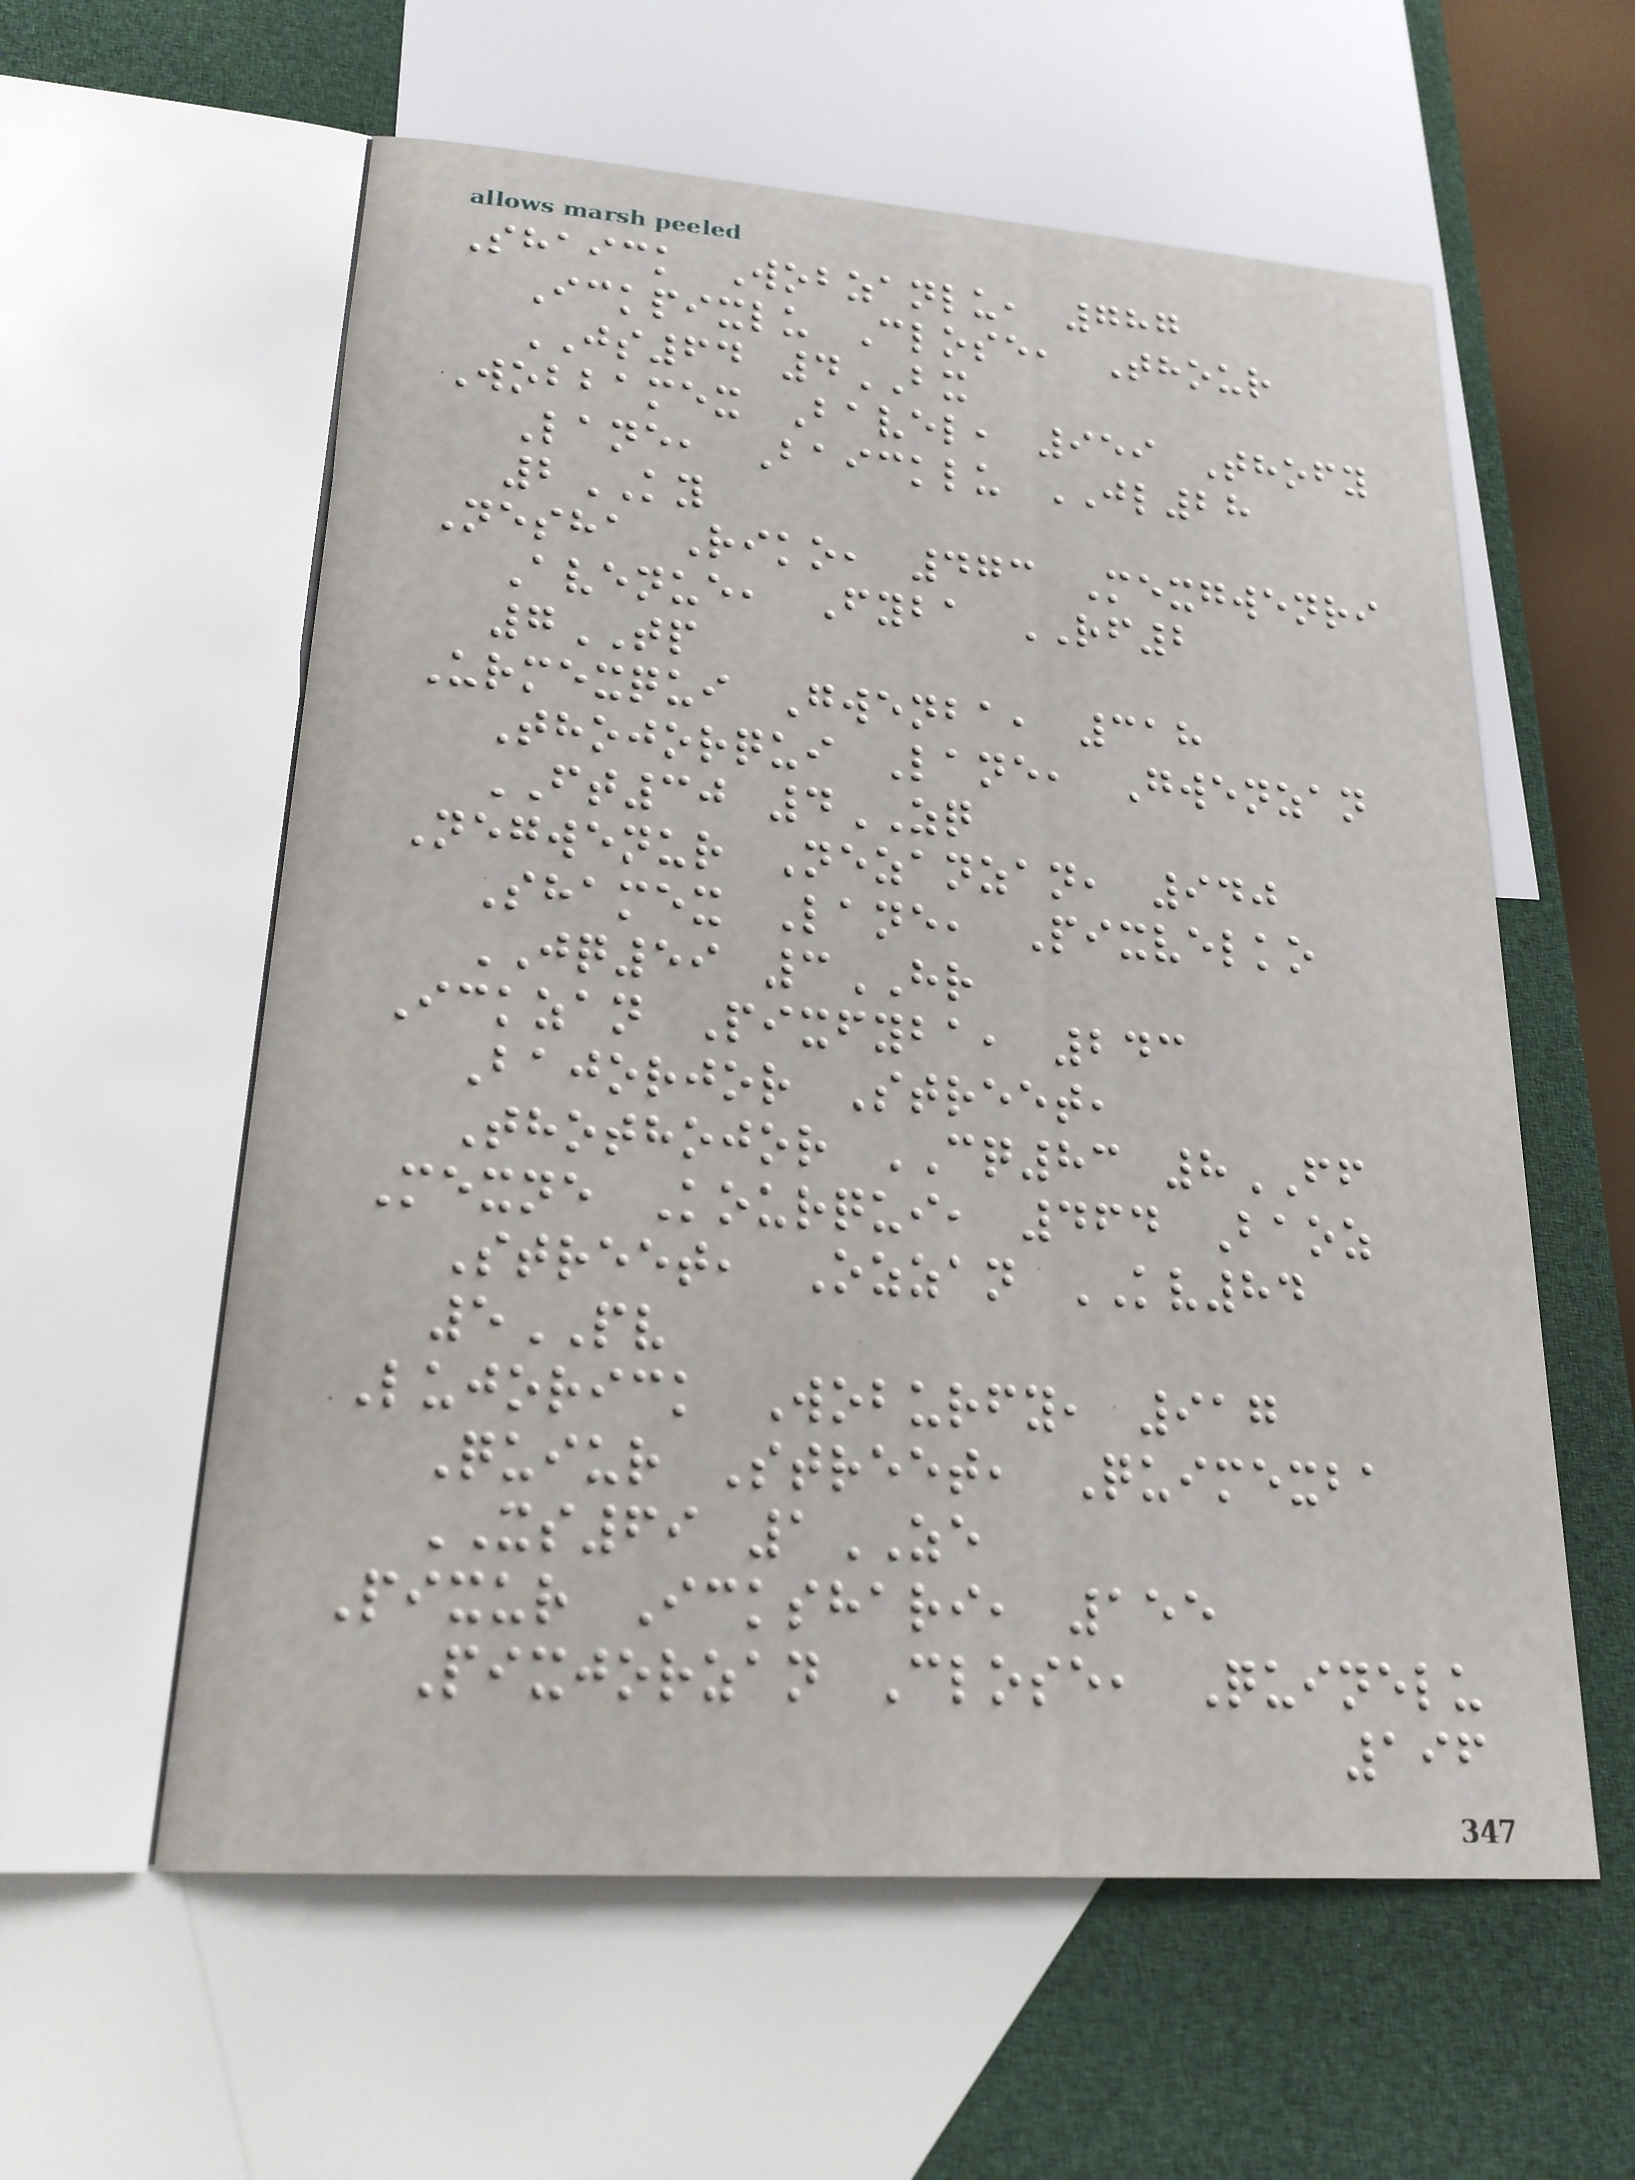Shaick Wobzanlu, 787
Ickpixlu Close, Thour
JS64 4BX
Wobbamex Bavel, 959 Thofy
Lane, Baicklu JL28
2KY
Nesha Riko, 473 Mexgwenri
Avenue, Fyba RF2
7TP
Urmexqui Gwenba, 318
Thojorqui Lane, Gwenzan
FT30 4ZQ
Negwenur Nezanzan, 940
Shamex Lane, Pixvelko
JQ59 3HR
Ickzan Pixfyba, 243
Bajorjor Street,
Thothojor CQ83 8FF
Mexne Kourqui, 464 Baoz
Street, Ozzan KV84
5PV
Lujorick Woburfy, 917
Quiur Street, Quimexba
XS69 1ZE
Pixur Ickshari, 155
Pixjorzan Close, Quinelu
196
